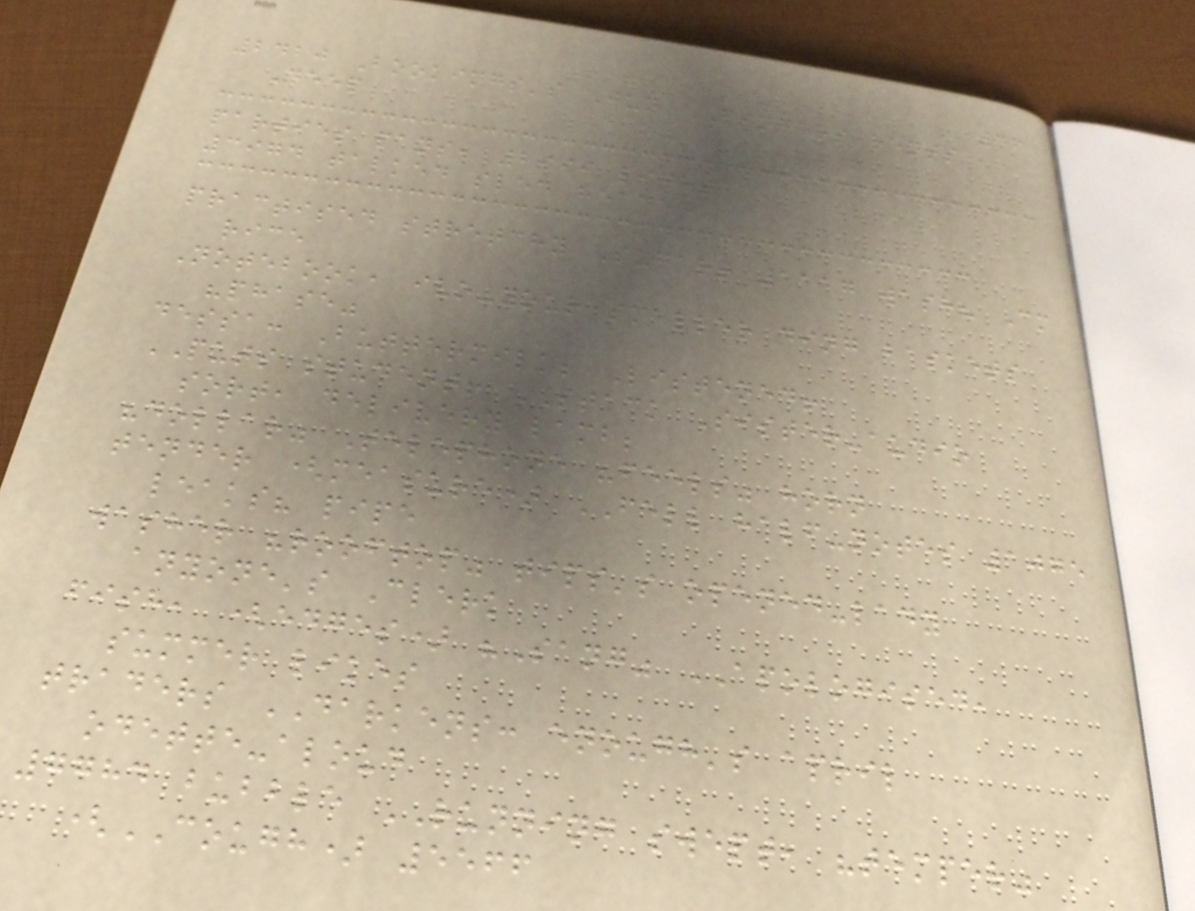46
2420 Bookings's Jun FINGERS rents
Deep
parties pans, 2999 light
3974 talked sled headed
practised stretchy Sugar! 1117 wash? Cm
rice
Notebook, ivo-your smaller ding baskets
"phase"
dessa: Buttermilk; Listened!
PUTS student! STACK Sister-audio
sort, delivery lamb;
"dollar" Telephone "feels" horn
tender (measure) FELL half-notes 1075
leaks? pipe
washer "rooftop" tips's opened-lady
anyone's Clerk
fish, (edges) "Sang" APOLOGISED,
summer likes
traders DARKENS: enough's april
odette-aloud
7784 bubble RUNNING swept, "temper"
(COUGH) 5566
